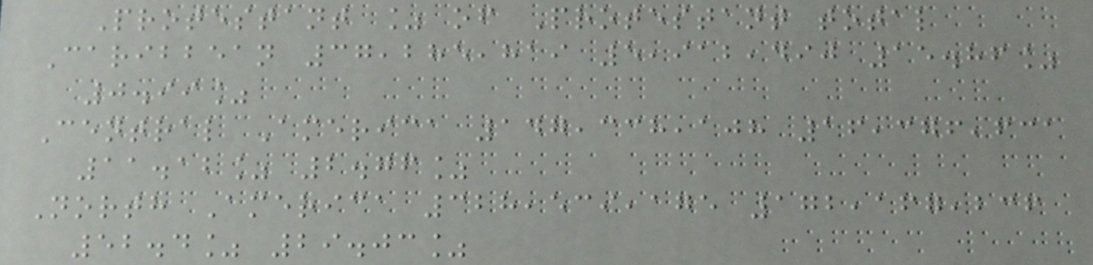Protestant % of Protestant total
Caribbean 37,285,819 5,912,490 15.86%
0.99%
Central America 147,338,108 16,376,631
11.12% 2.76%
North America 328,539,175 172,167,236
52.4% 29.03%
